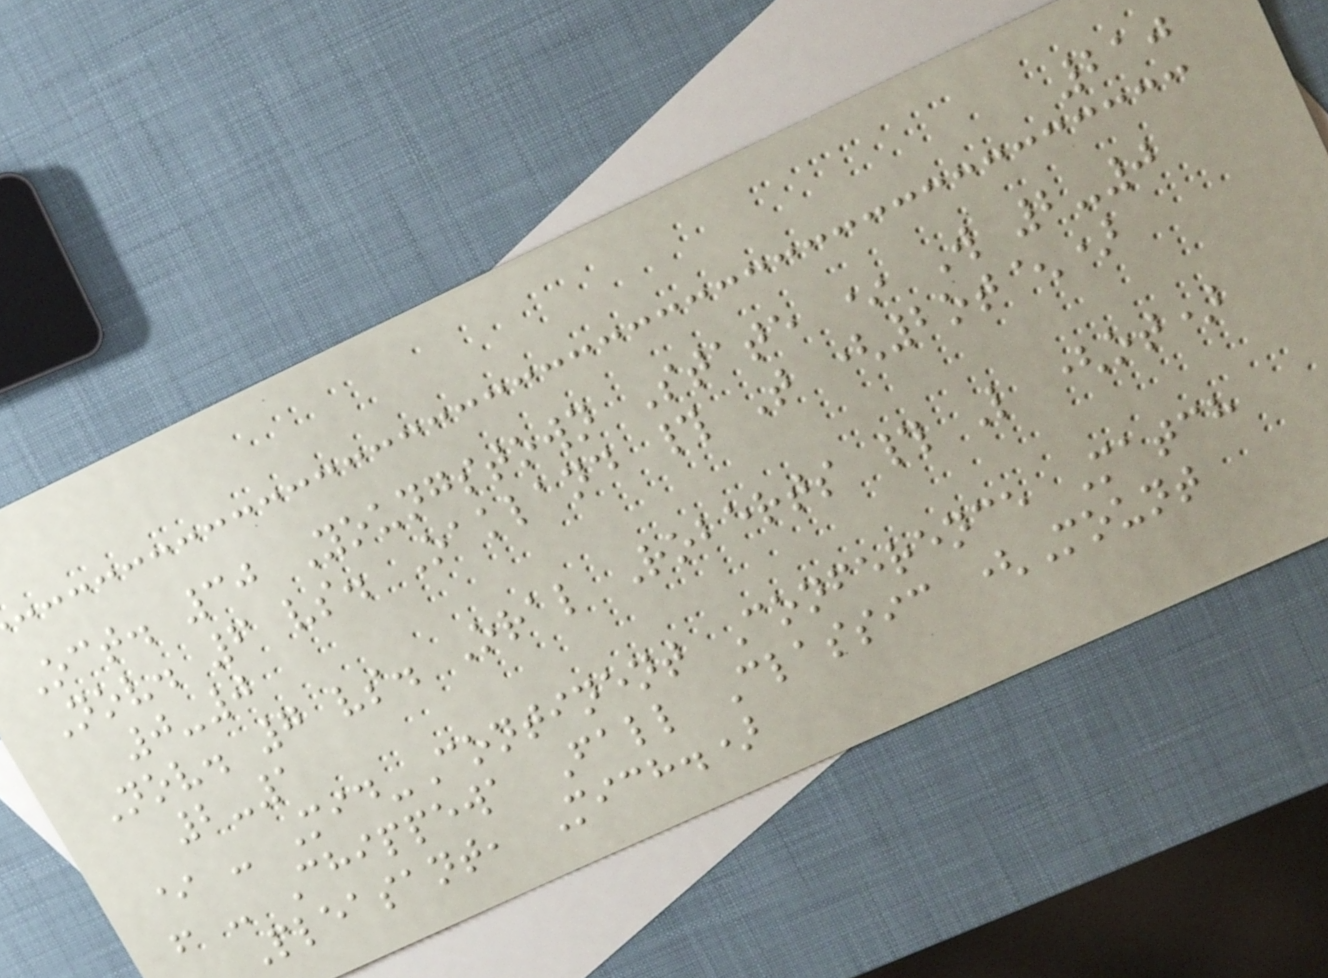210
Oct. 30 Youngstown State * W 2-0
Nov. 6 vs. Oakland # T (2ot^)
0-0
Nov. 7 vs. Oral Roberts # L (ot)
2-1
* - Mid-Continent Conference Match
! - Chippewa Fall Classic (Mount
Pleasant, Mich.)
